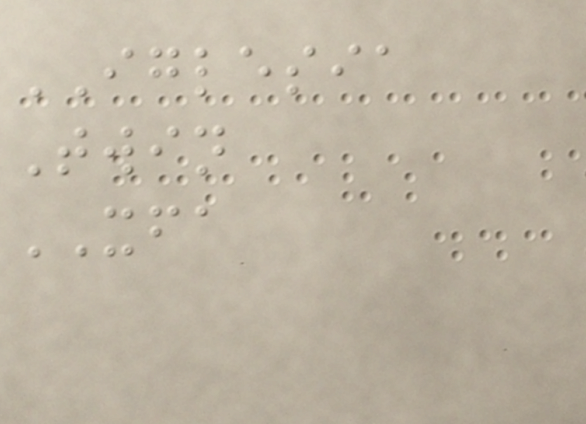IGLESIA
Twin
XFA
